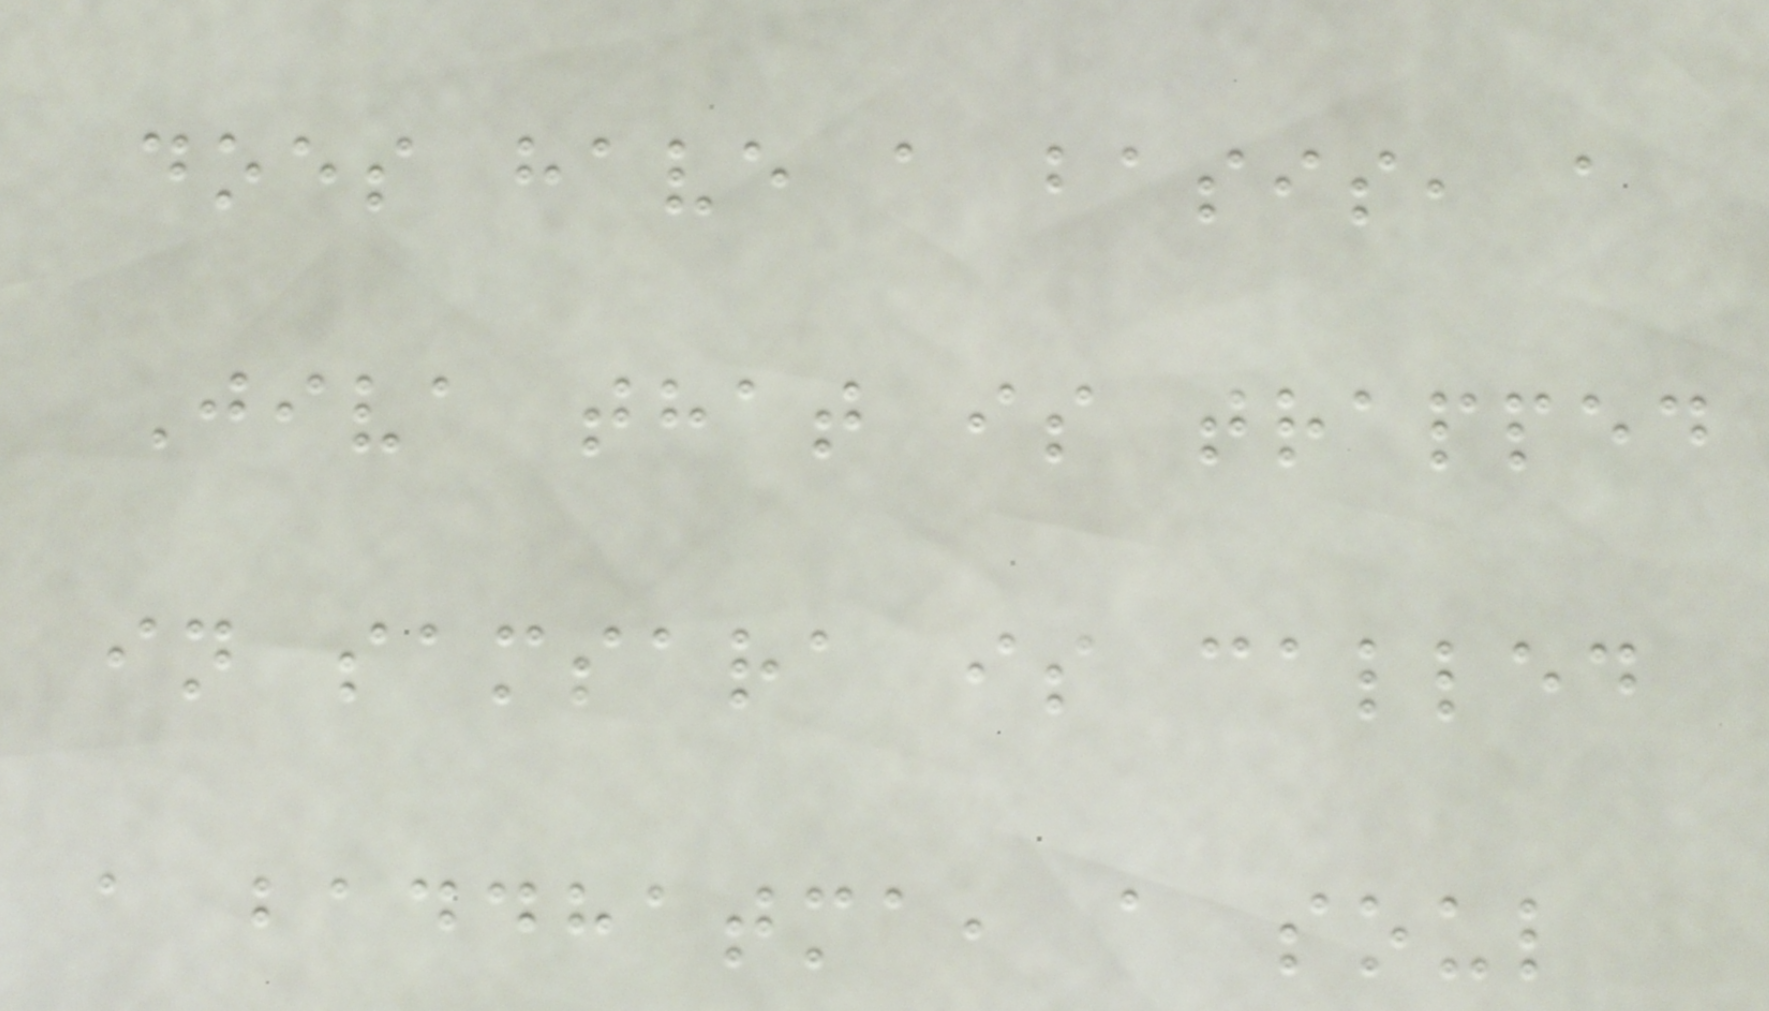does have a basis, a
Jiva that is trapped
in samsara is called
a baddhatma, a soul
